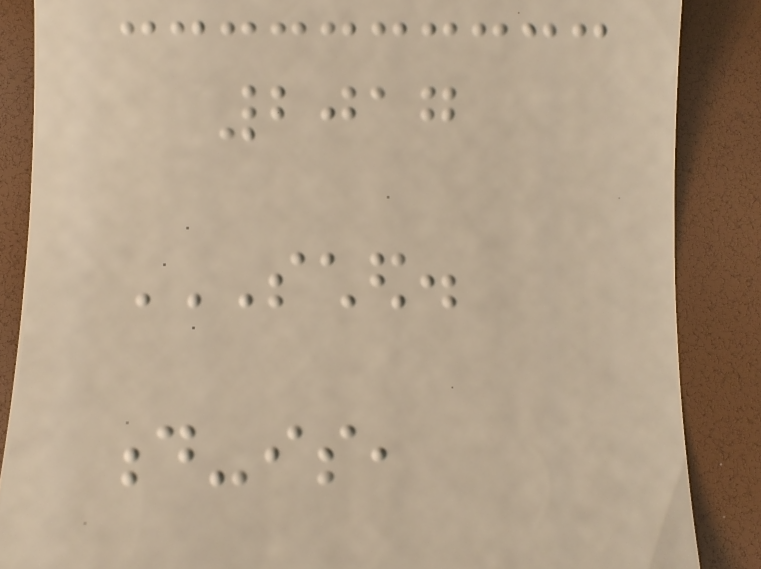2017
SCHED.
D-IS,
